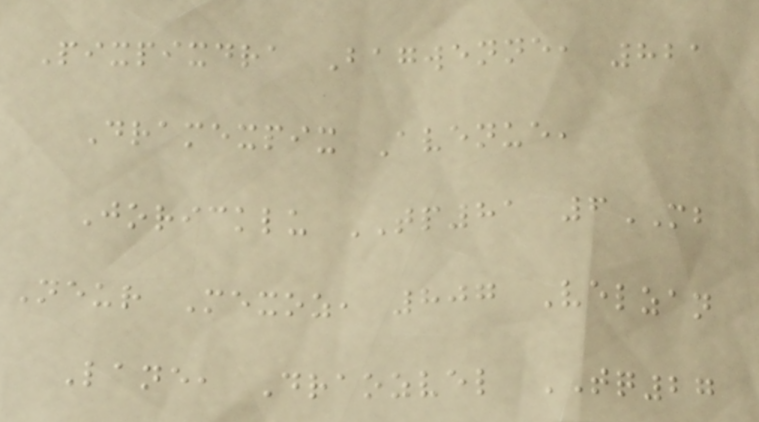Pixpixdra Bagwenne, 821
Dramexpix Avenue,
Joricklu TP81 6MB
Neur Mexoz, 807 Velzan
Lane, Draozvel TQ27
